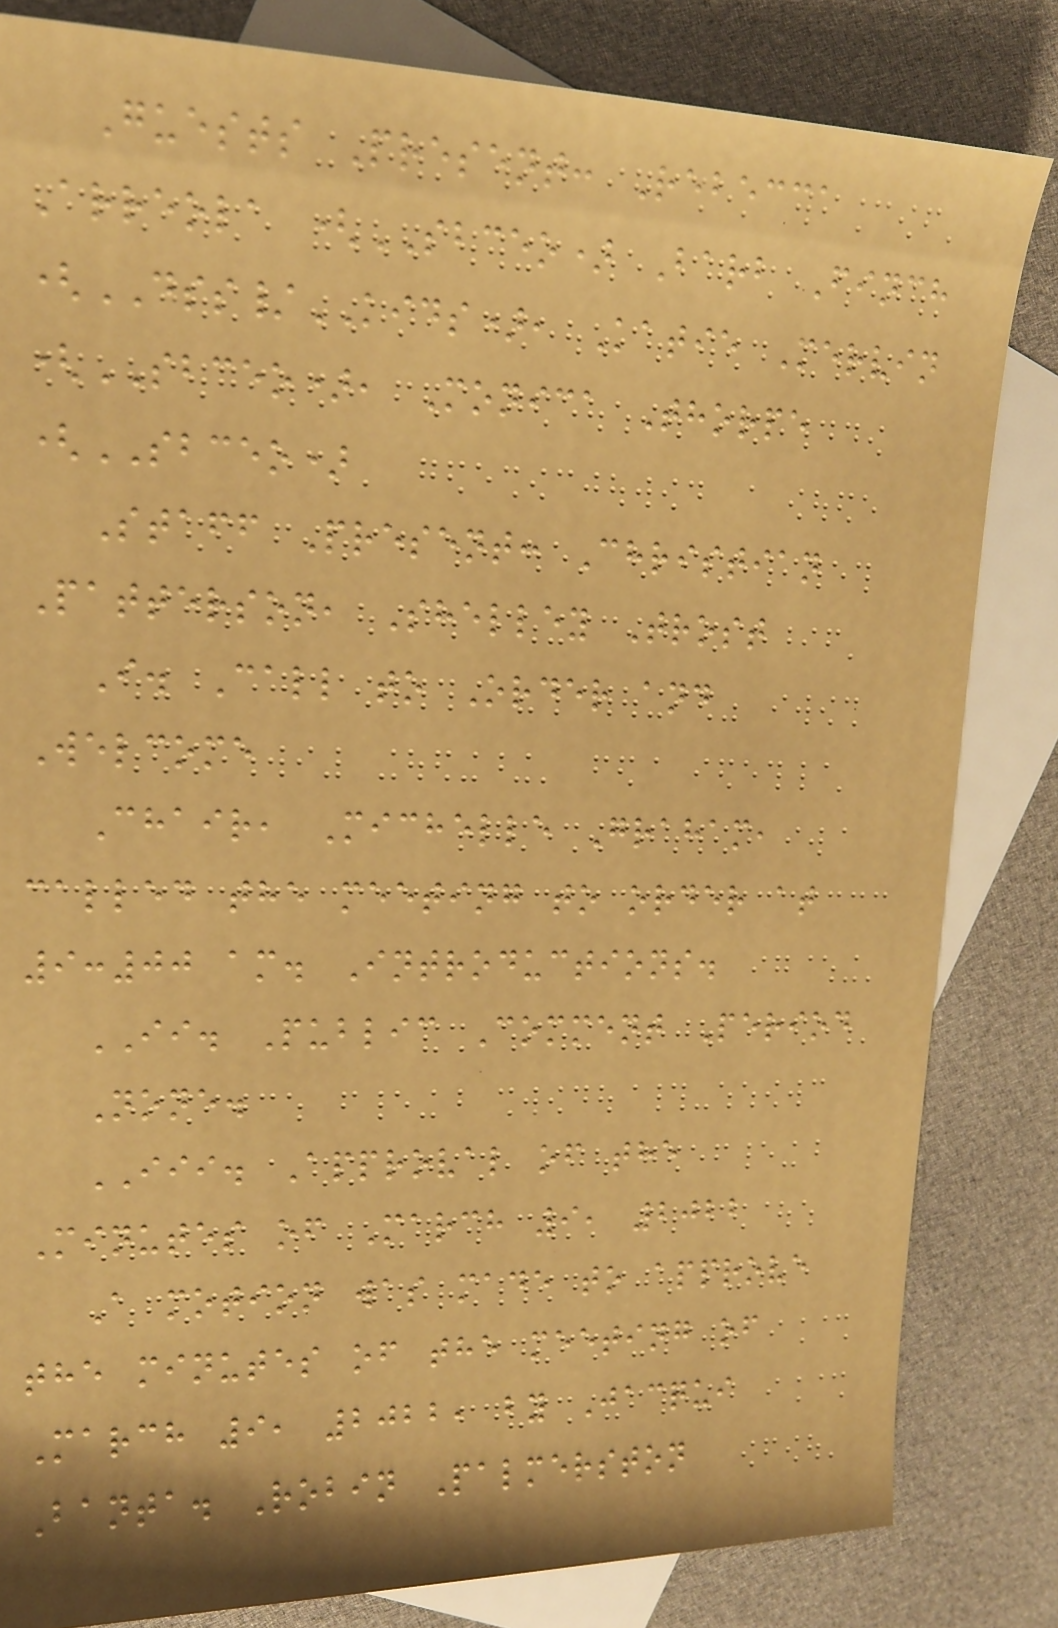Guests Present: Rebecca
Arreola (SBCEO) Barb Finch
(DSS/KIDS), Katie Mervin
(SBCEO), Monica Thorpe
(SBCEO)
Staff Present: Christian
Patterson, Shelley Trost
I. Call to Order and
Welcome
Chair, Michelle Graham,
called the meeting to order at
9:00 am. Introductions.
II. Public Comment Period
None.
III. Approval of the
Minutes of March 9, 2022
A motion was made to approve
the minutes of the meeting of
March 9, 2022, by Jacqui
Banta. Robin Palmerston
